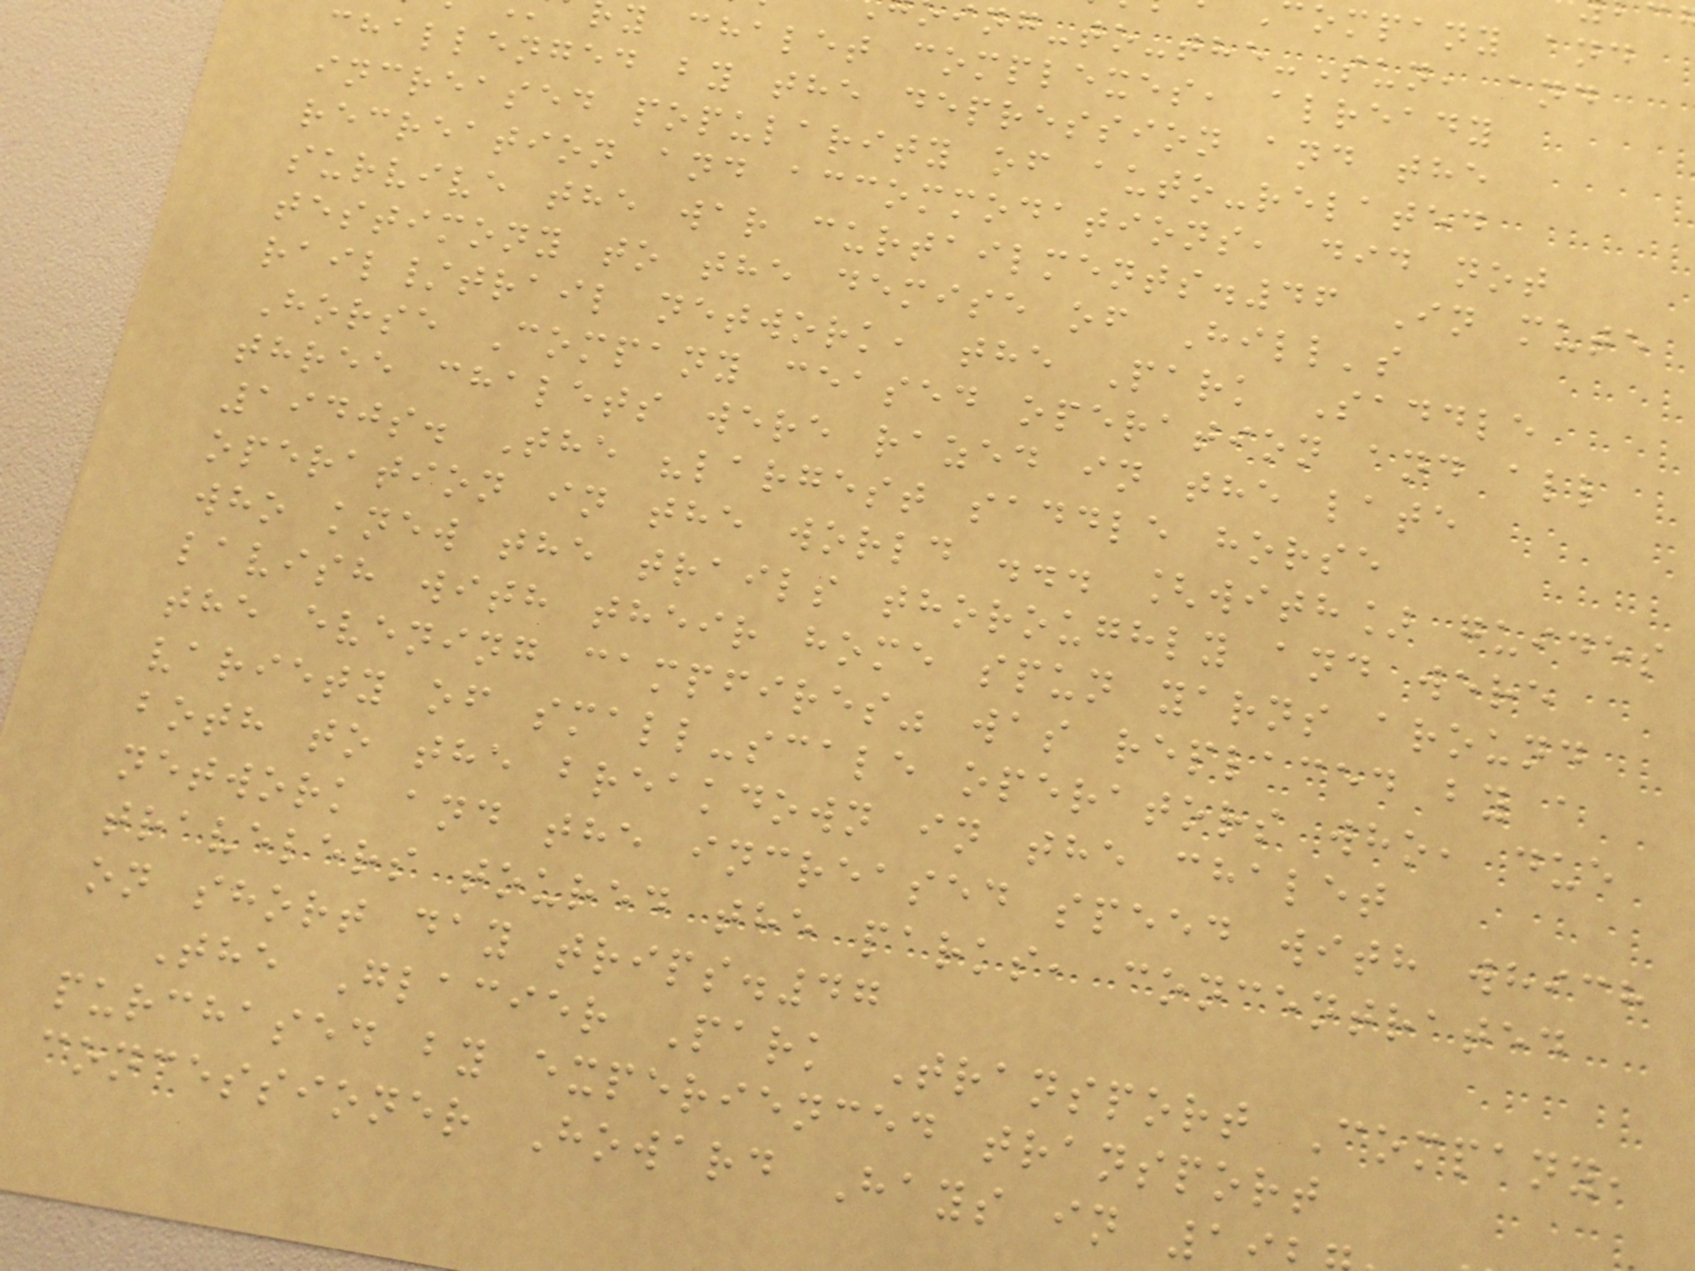ompany and
ing-to-the-Sun, and
y chalet complexes, already
challenged by the depression and the
increased popularity of auto-related
recreation and accommodations, did not
survive the war curtailments.46 In mute
testimony to the demise of Hill's
rail/trail network, the Park Saddle
Horse Company ceased operation and all
three chalets were razed in the late
1940s. The "largest saddle horse
operation in the world ... [with] guides
who knew the trails thoroughly and were
lavish with their home spun yarns around
the evening campfires" was replaced by a
variety of small-scale operators who, due
both to the breakdown in the chalet
network and the increased speed with which
travelers toured the parks, concentrated
on short day trips.47
The Glacier Park Transport Company,
purchased by experienced transport
concessioner Howard Hays in 1
